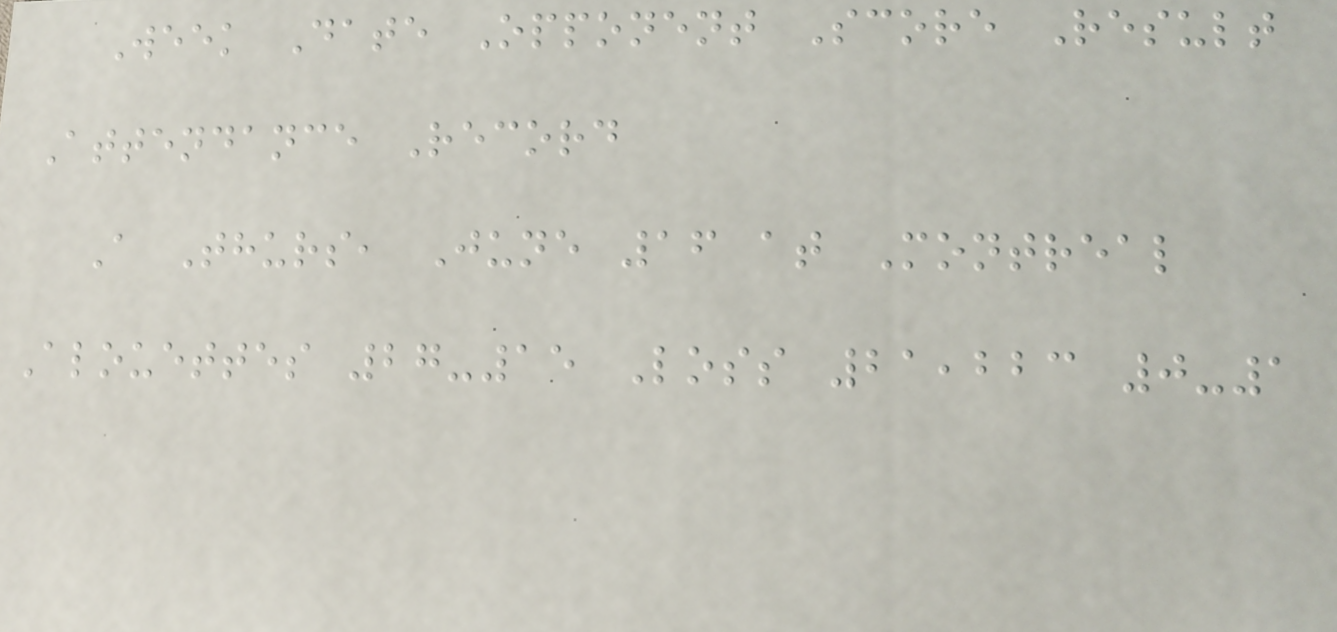Week Date Opponent Score Result
Attendance Record
A Thurs, June 16 at Montreal
Alouettes 27-15 Loss 21,223 0-1
